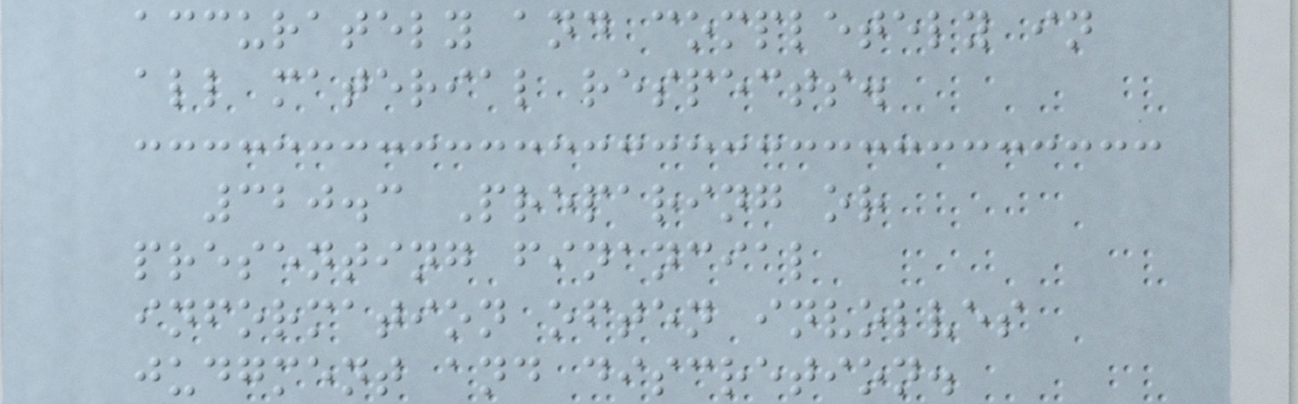accurately and completely in
all material respects.
320.3 Preparing or
presenting financial
information often involves
judgment and discretion.
